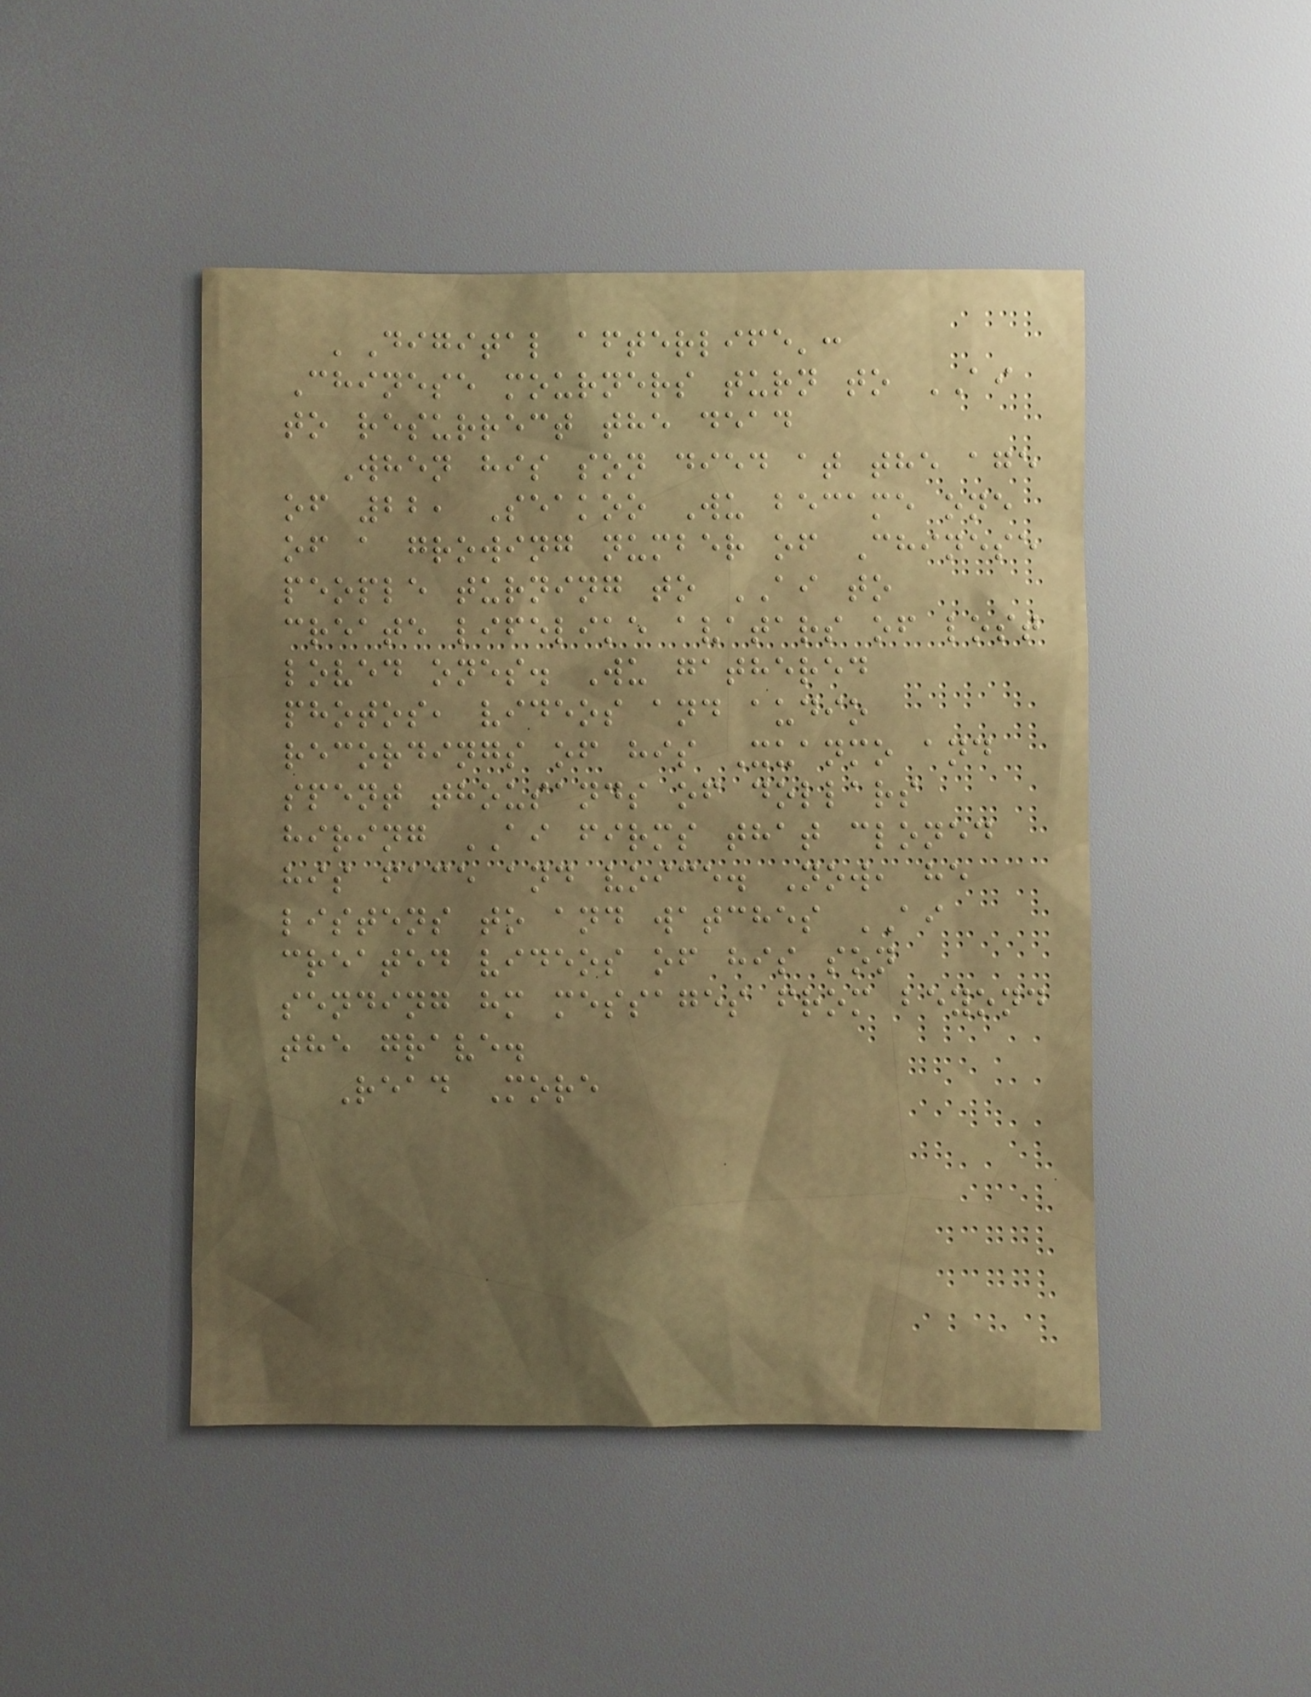'Digital afterlife':
Chinese mourners turn to AI
to resurrect the dead
When his son died at the age
of 22, Seakoo Wu became one
of a growing number of Chinese
people turning to AI to
create lifelike avatars of lost
loved ones. Wu gathered
photos, videos and audio
recordings of his Xuanmo and
spent thousands of dollars
hiring AI firms that cloned
his face and voice. Now, he
listens to and watches AI
created videos of his son
sending hm messages from beyond
the grave.
Read More
